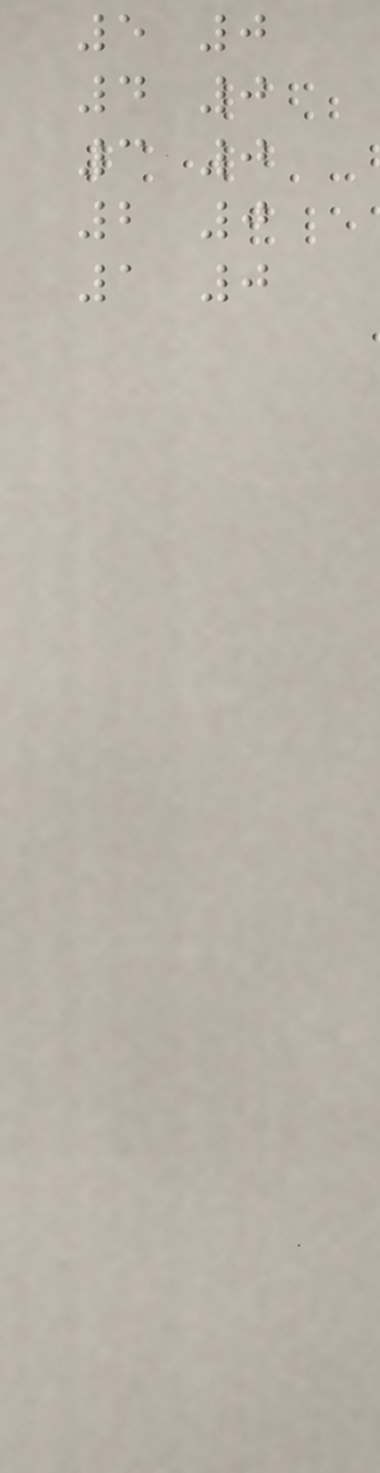5 0
4 0
3 0
2 0
1 0
